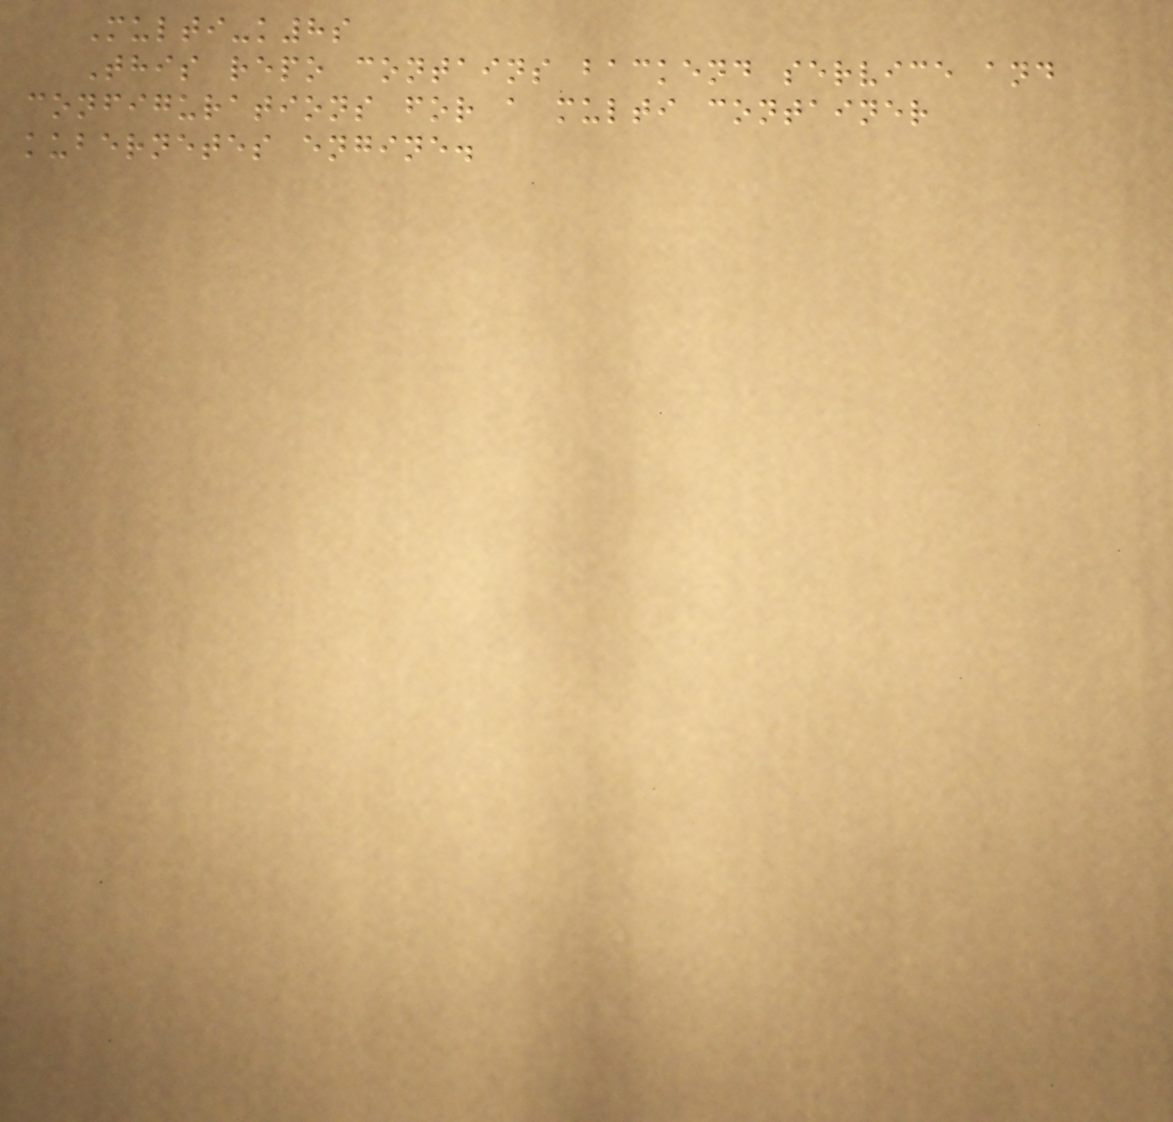Multi-k8s
This repo contains backend service and
configurations for a multi container
kubernetes engine.
